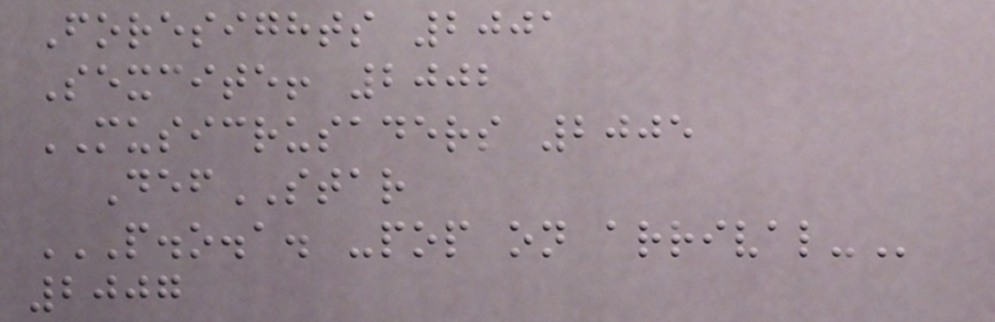Foresights 2001
Sexcite! 2002
MUSICRUSADERS 2005
DefSTAR
P.O.A. -POP ON ARRIVAL-
2007
